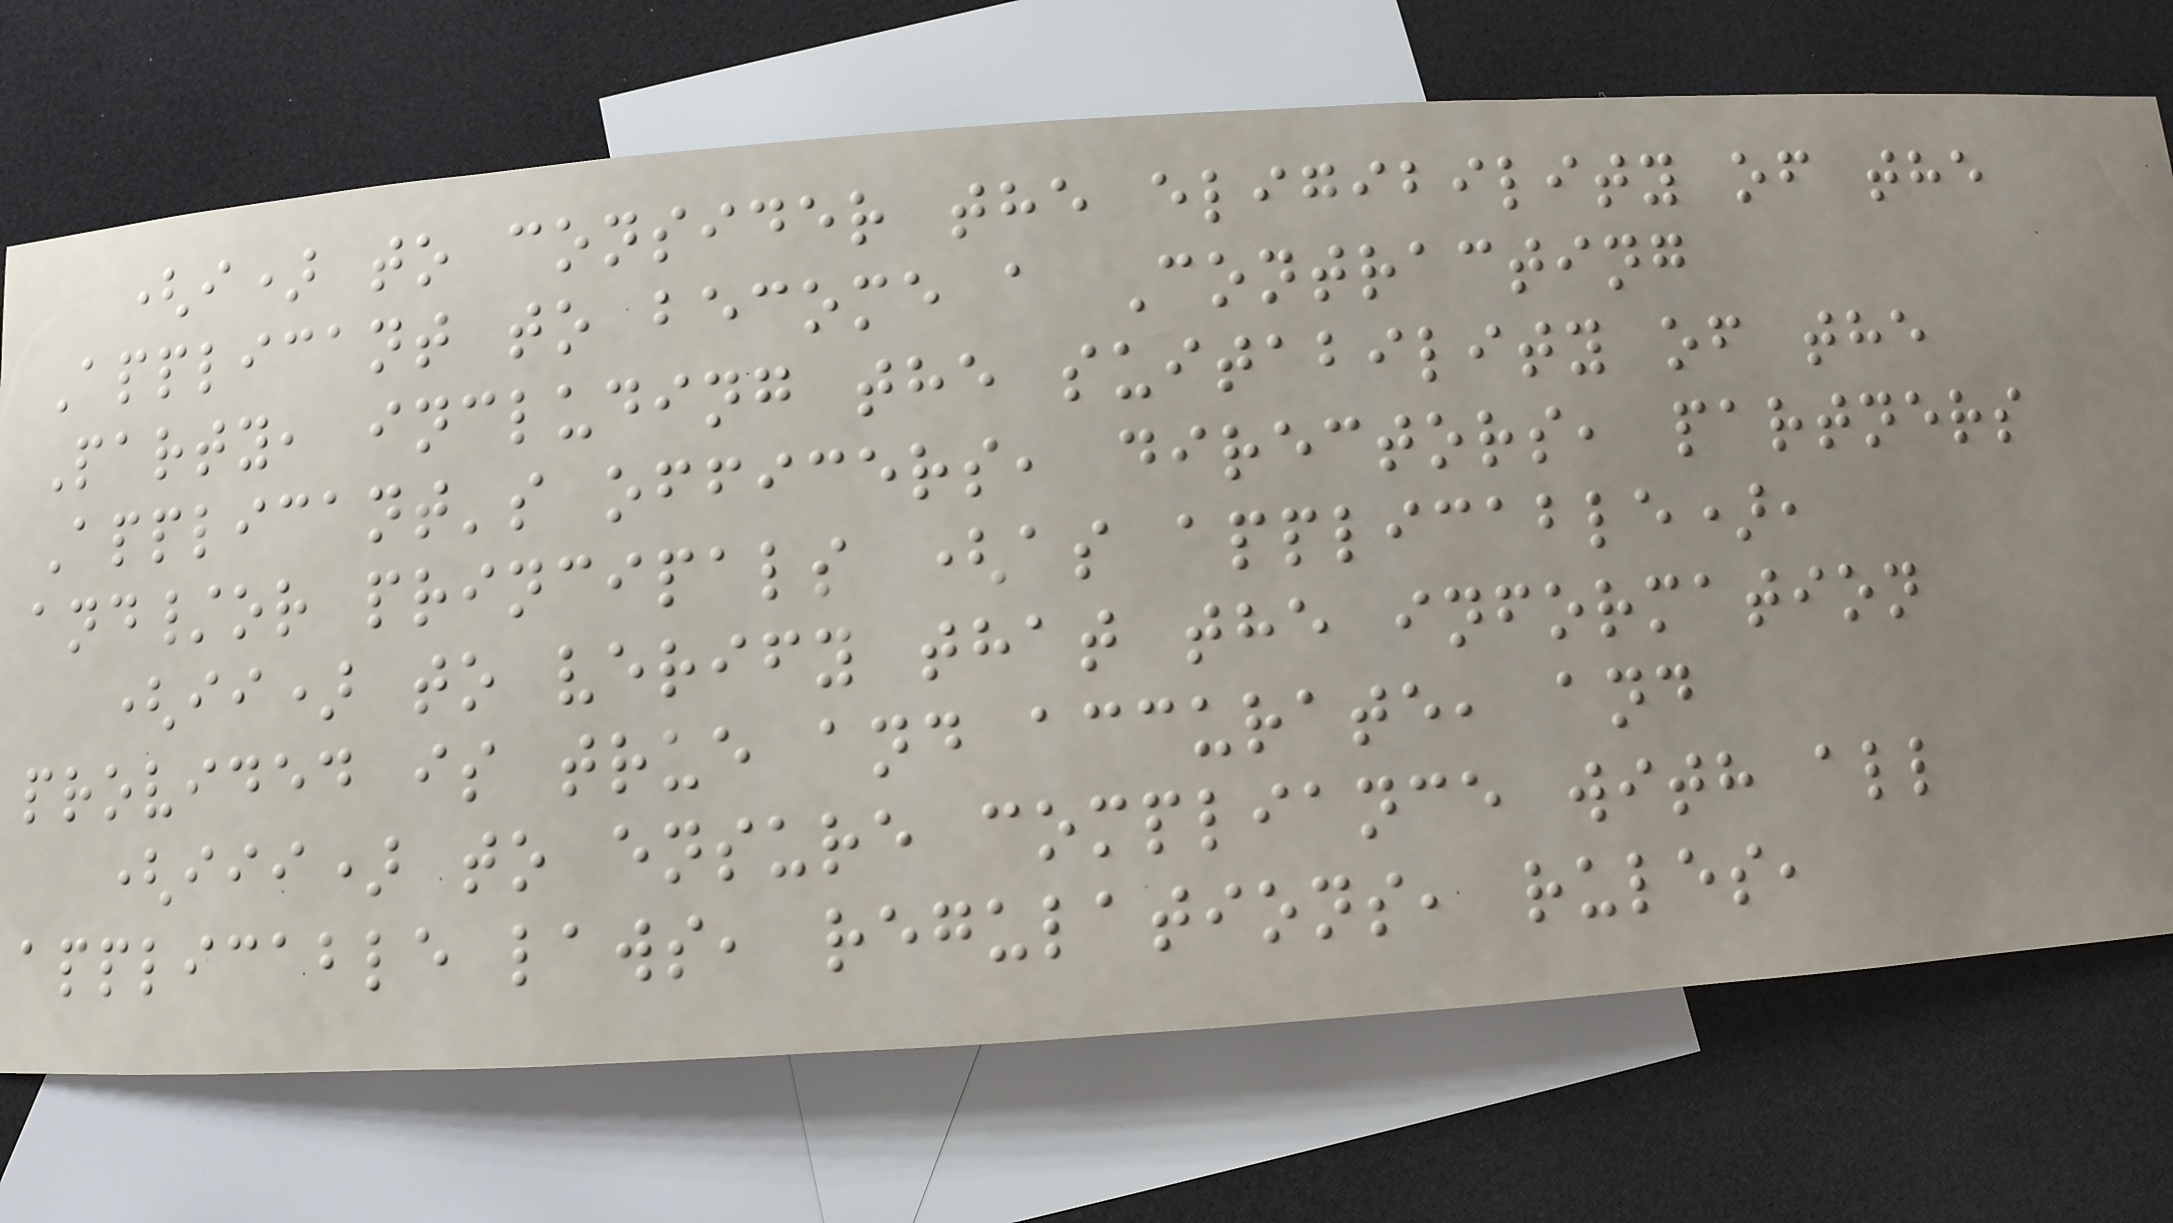(i) to consider the eligibility of the
Applicant to become a Contracting
Party, including the suitability of the
Applicant's officers, directors, partners
and/or principals (as applicable),
(ii) to verify that the information
provided is true and accurate, and
(iii) to ensure compliance with all
applicable laws, regulations, rules,
